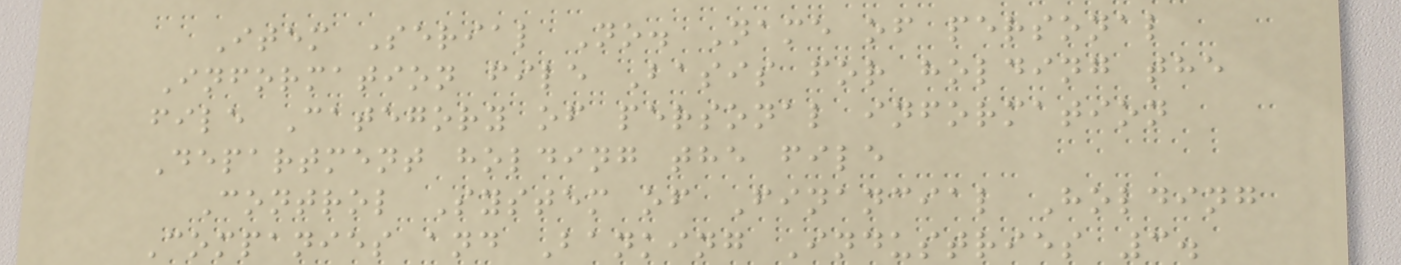Item Serial No. Name of personal
Information file Basis for holding the
file Category of personal information
Department holding the file
Control System of Financial Holding
Companies and Banking Industries 3.
